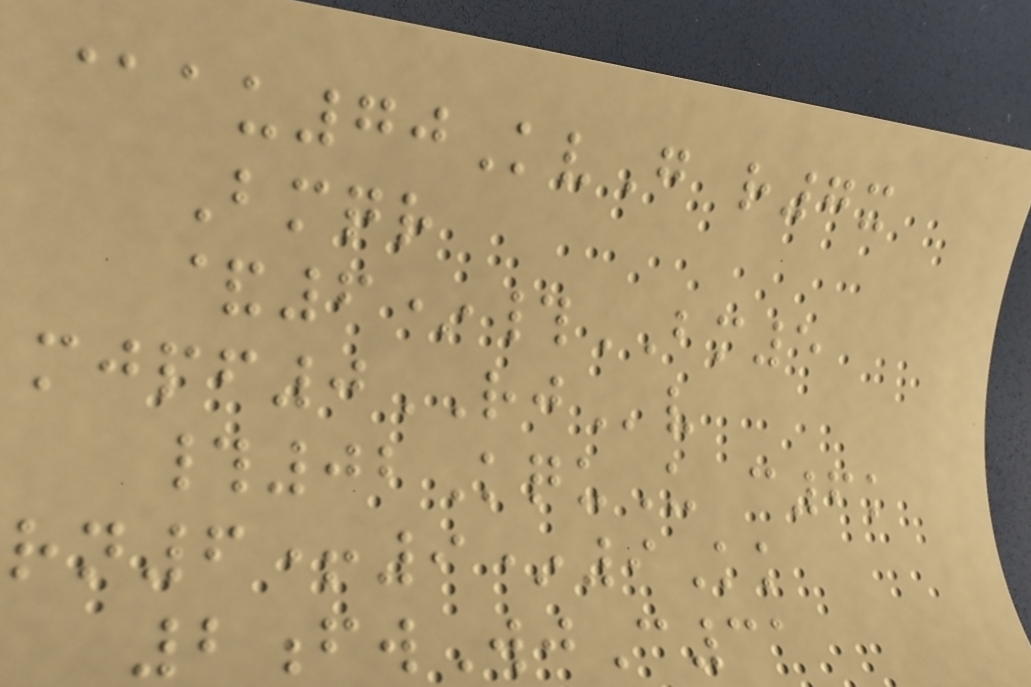@au70KvG r7x
Bmqr
&6*#BM5
mjpf0RJv
#02KquU c6k
rn6+9*9Kk
2fwWjC31
